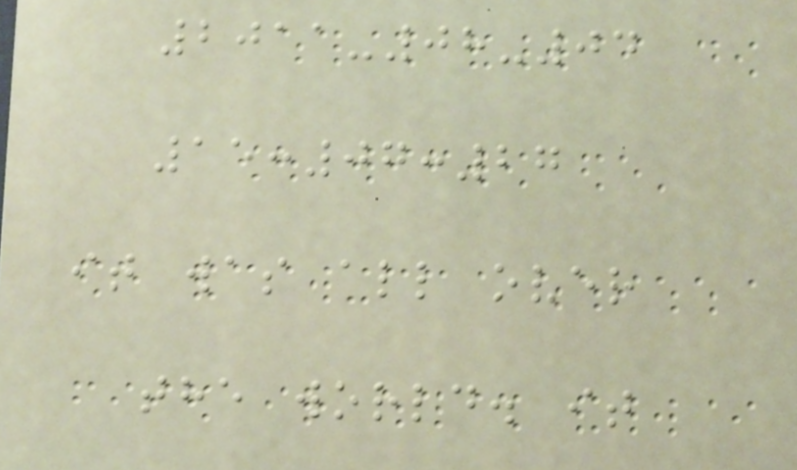2011-08-04
15:07:27
it was all over
the world. it
